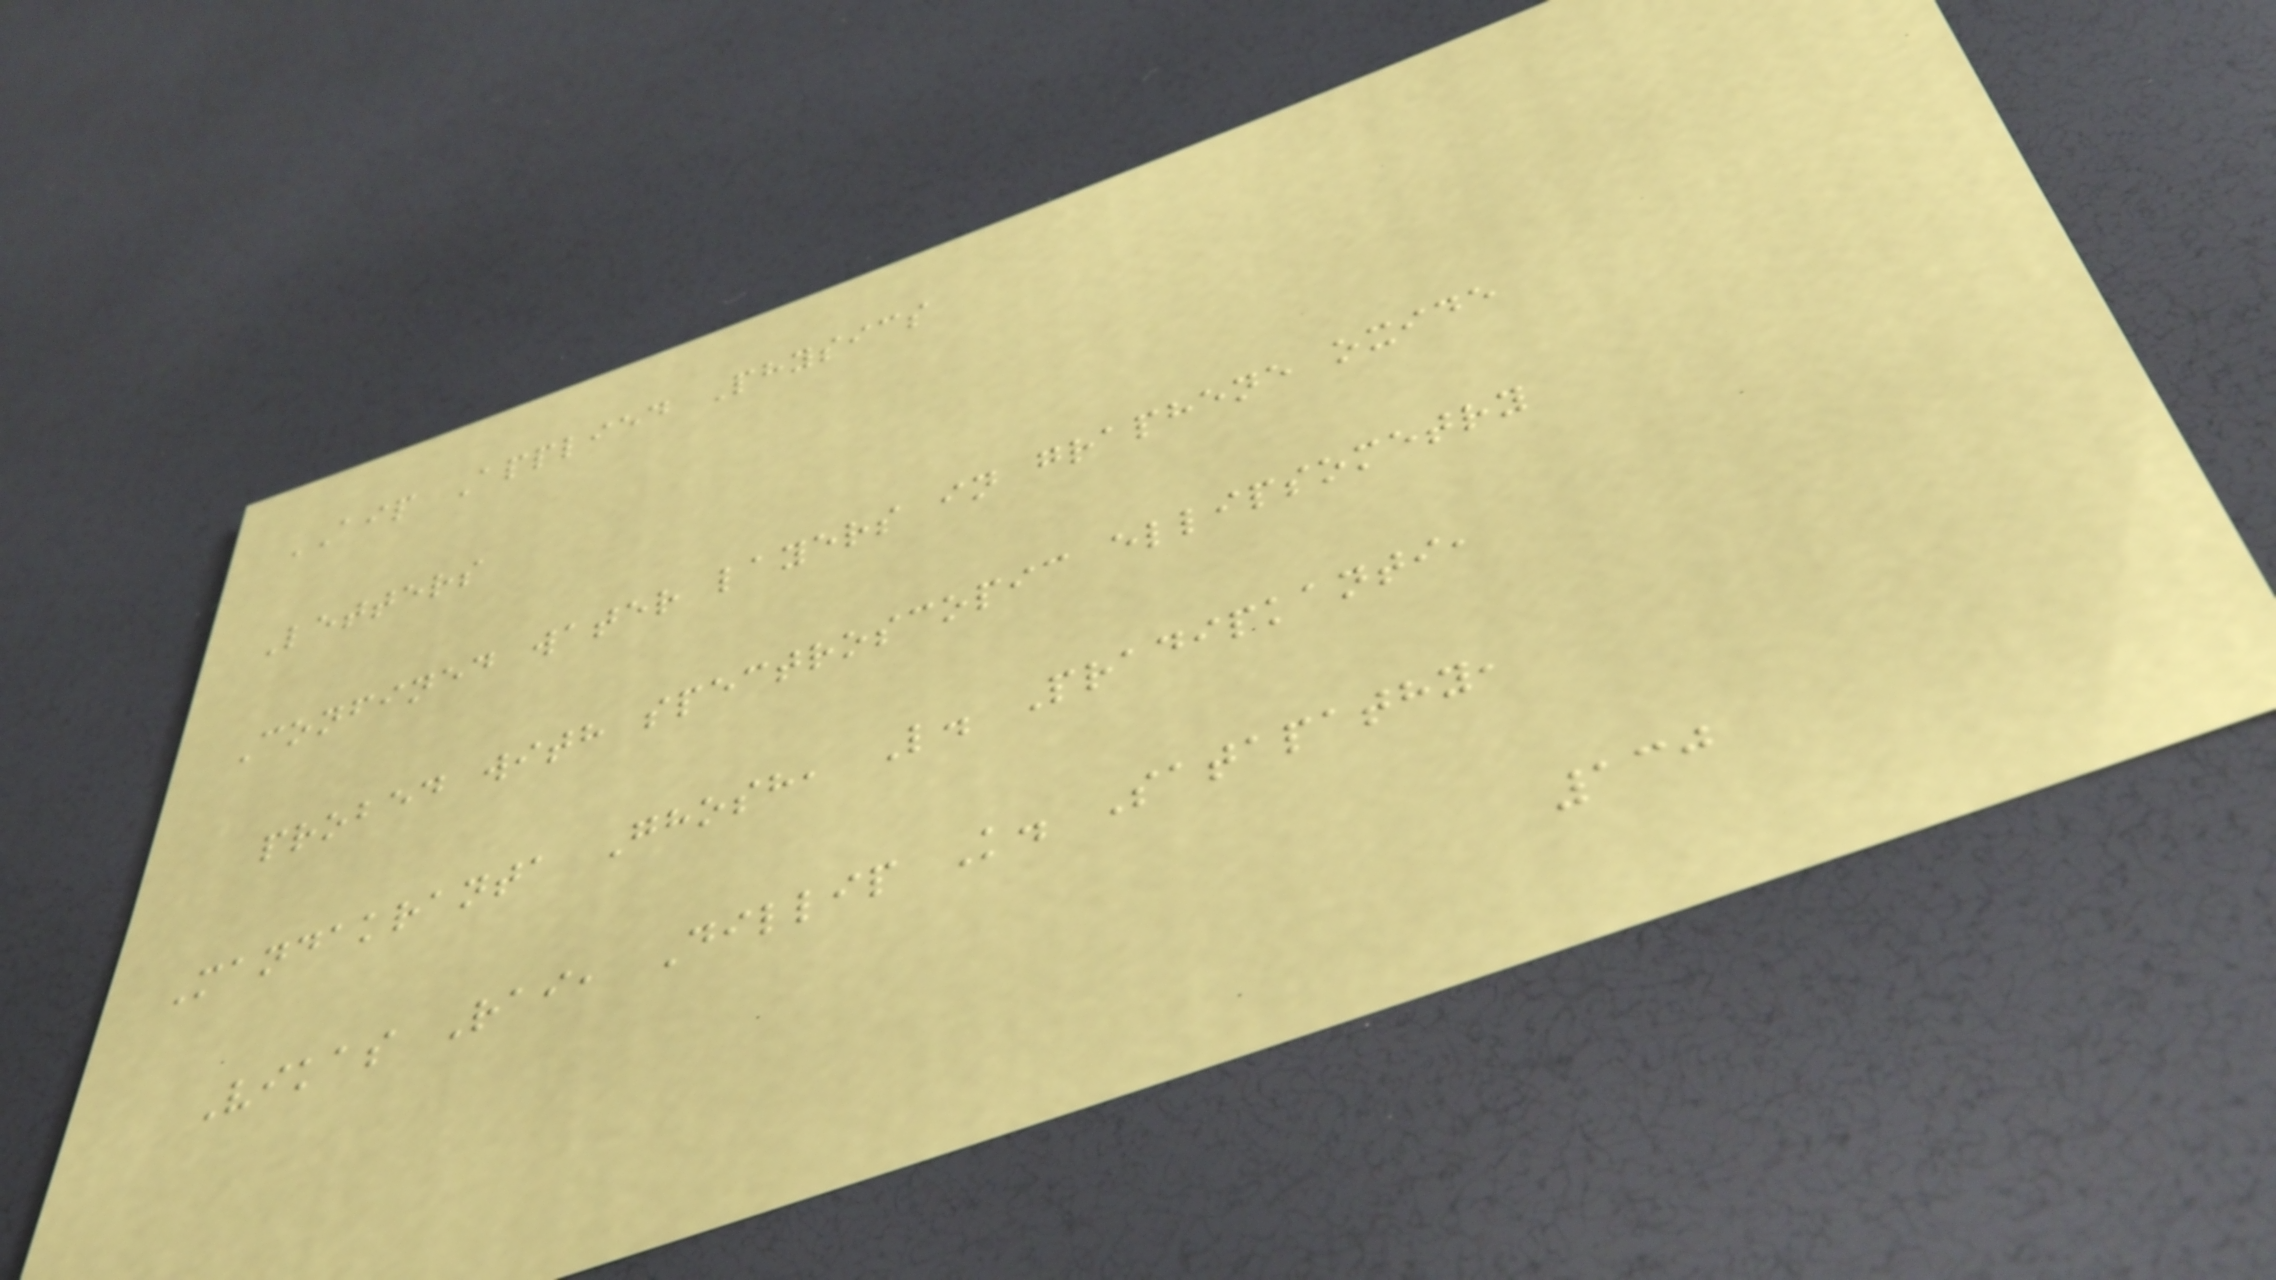AIP Applied Physics
Letters
Confined water layers in graphene oxide
probed with spectroscopic ellipsometry
Mandakranta Ghosh, L. Pradipkanti,
Vikas Rai, Dillip K. Satapathy,
130
